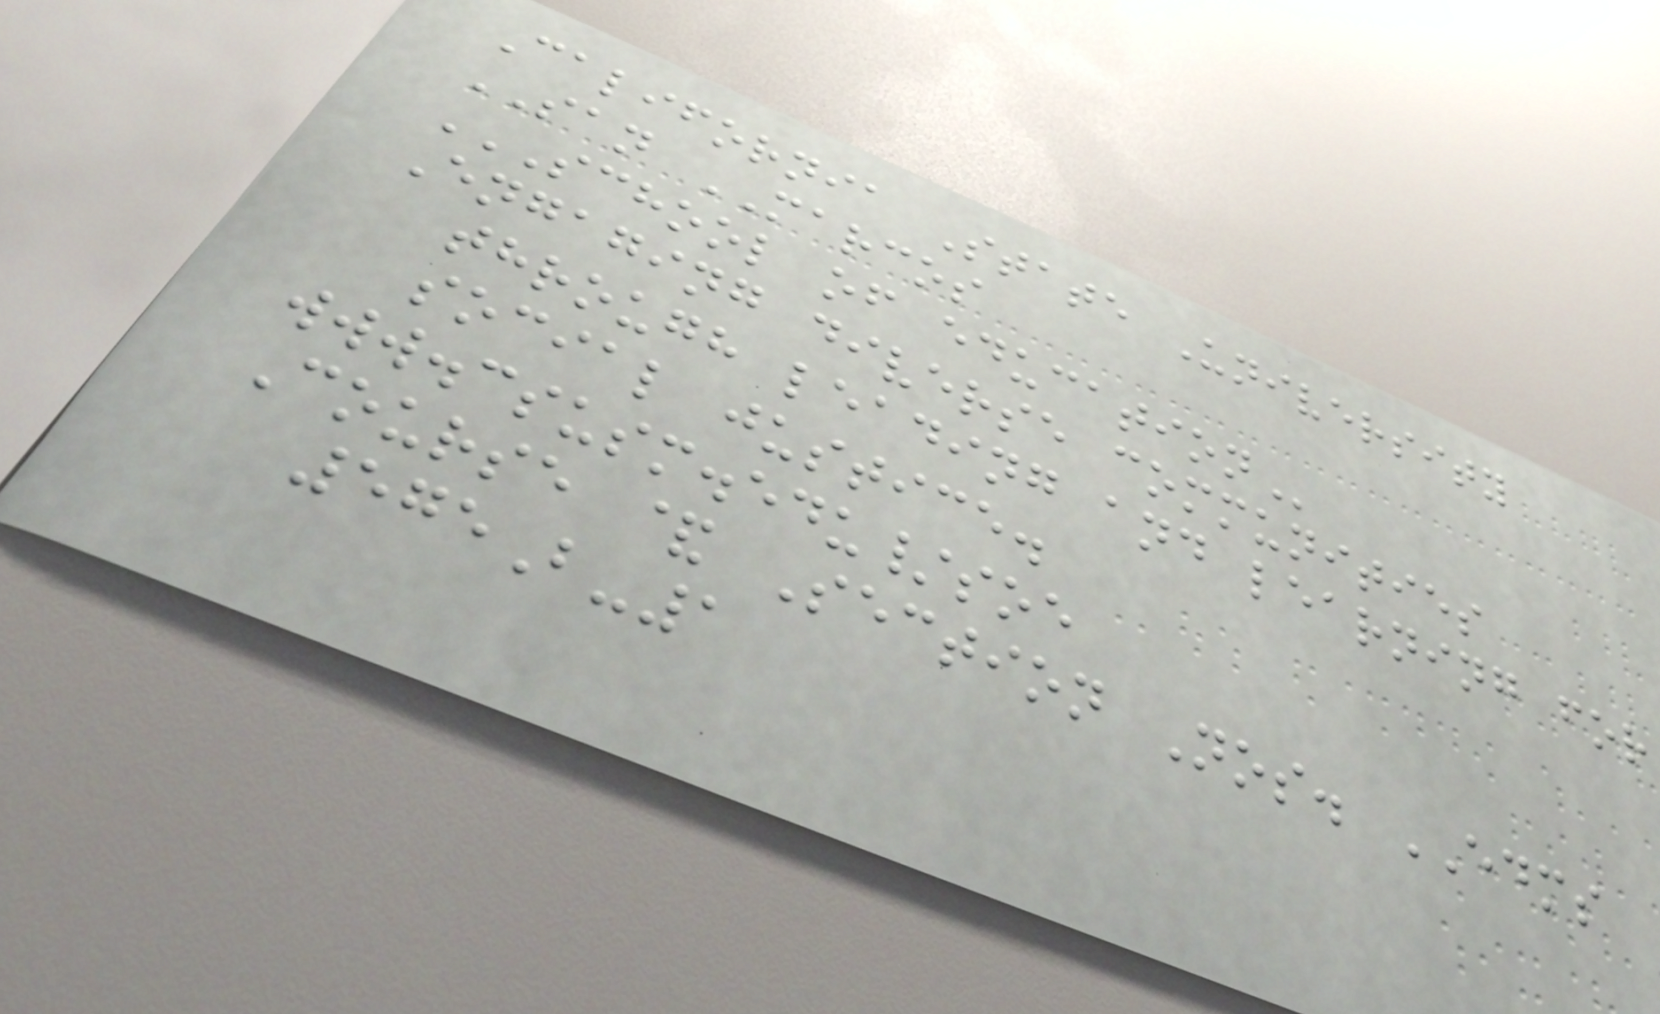California State University
SAN MARCOS
SCHOOL OF EDUCATION
Engaging diverse communities
through leading and learning for
social justice.
www.csusm.edu/soe
Course & Section Nos. EDMS
575B-1
